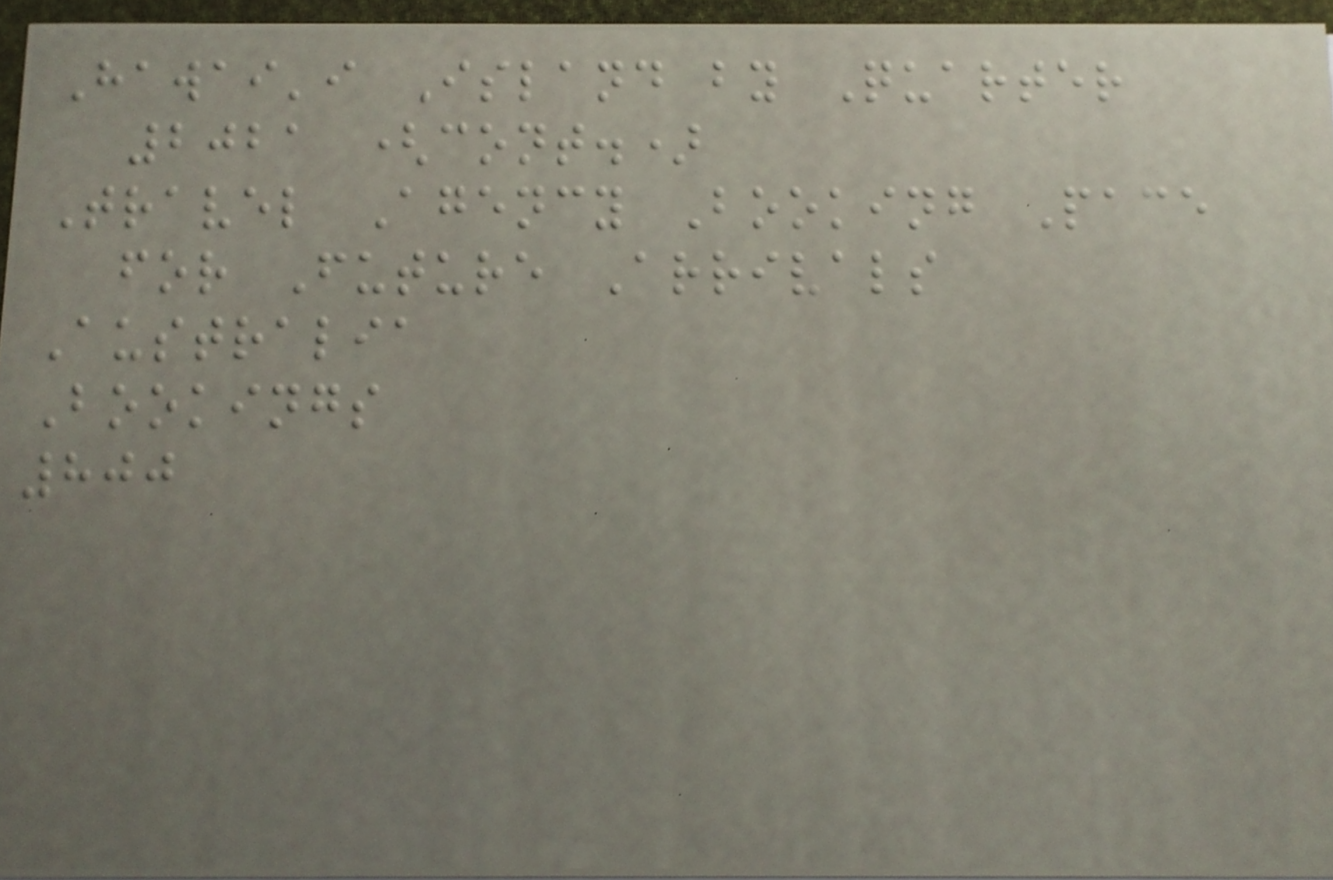Hawai'i Island by Quarter
2021 (cont.)
Travel Agency Booking Pace
for Future Arrivals
Australia
Bookings
800
